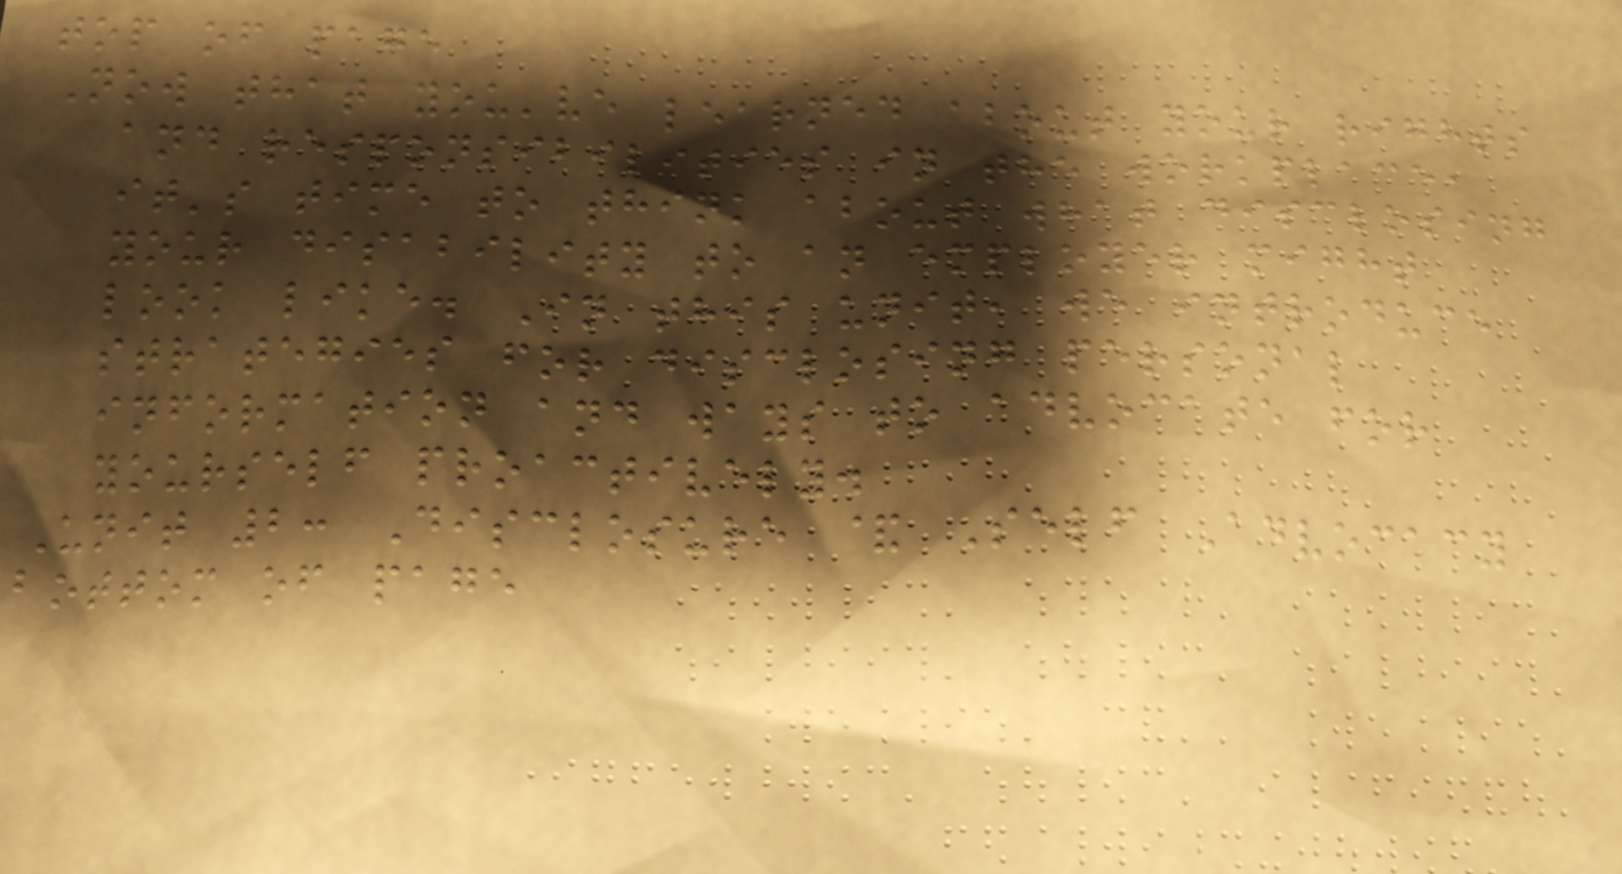top of page
Now that you've learned about your rights
and responsibilities in the workplace,
it's time to think about what disclosing
your disability to an employer might
look like. In this unit, we introduce
strategies for disclosing personal
information and ways to advocate for
yourself proactively.
Unit 2: Disclosure & Self Advocacy
bottom of page
